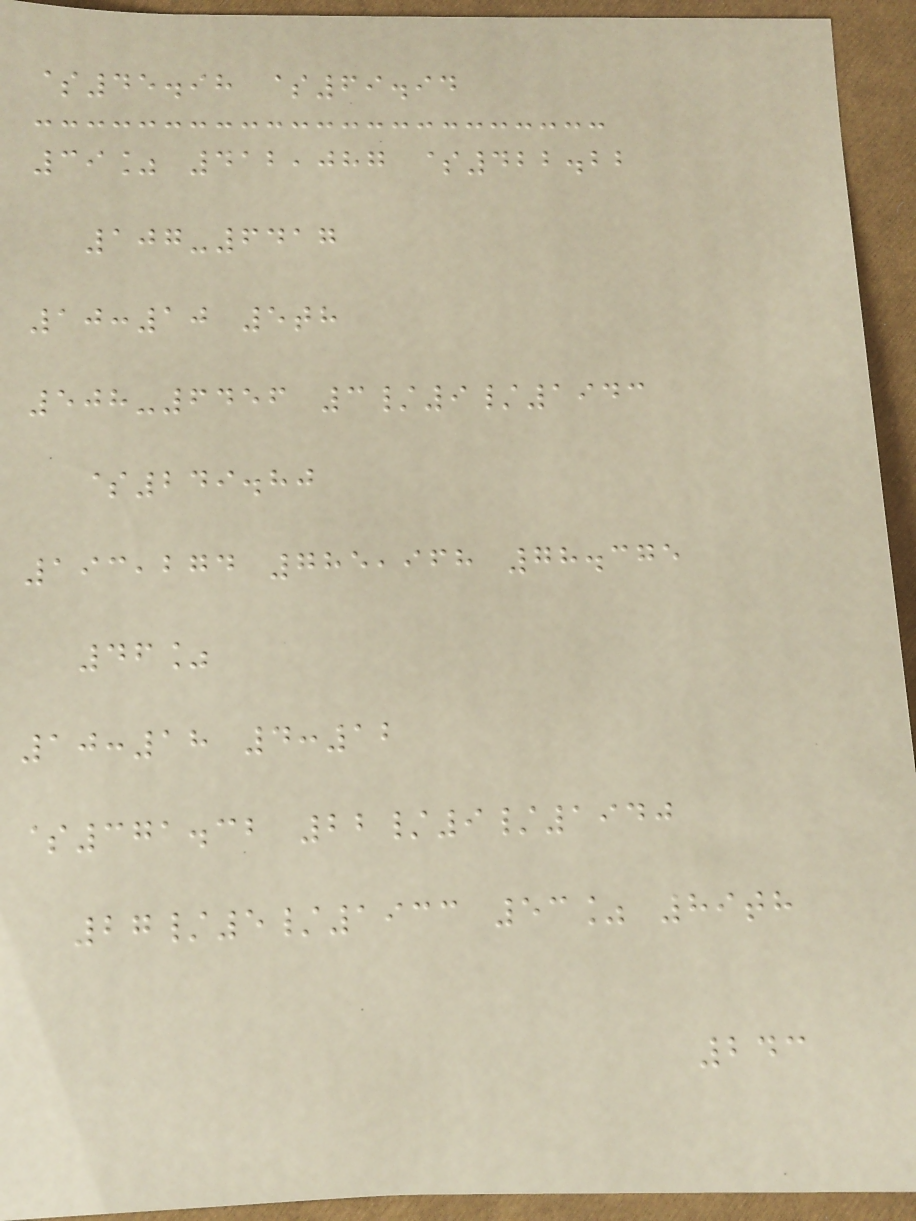$45.98 $69.94
39% 412,087 $422.22
107-6417
10:10 5th
508-6456 3/9/1943
$249.80
193,274 785,968 78.375
46%
10:18 4:12
$371.32 22/9/1940
27/5/1933 53% 89th
243
